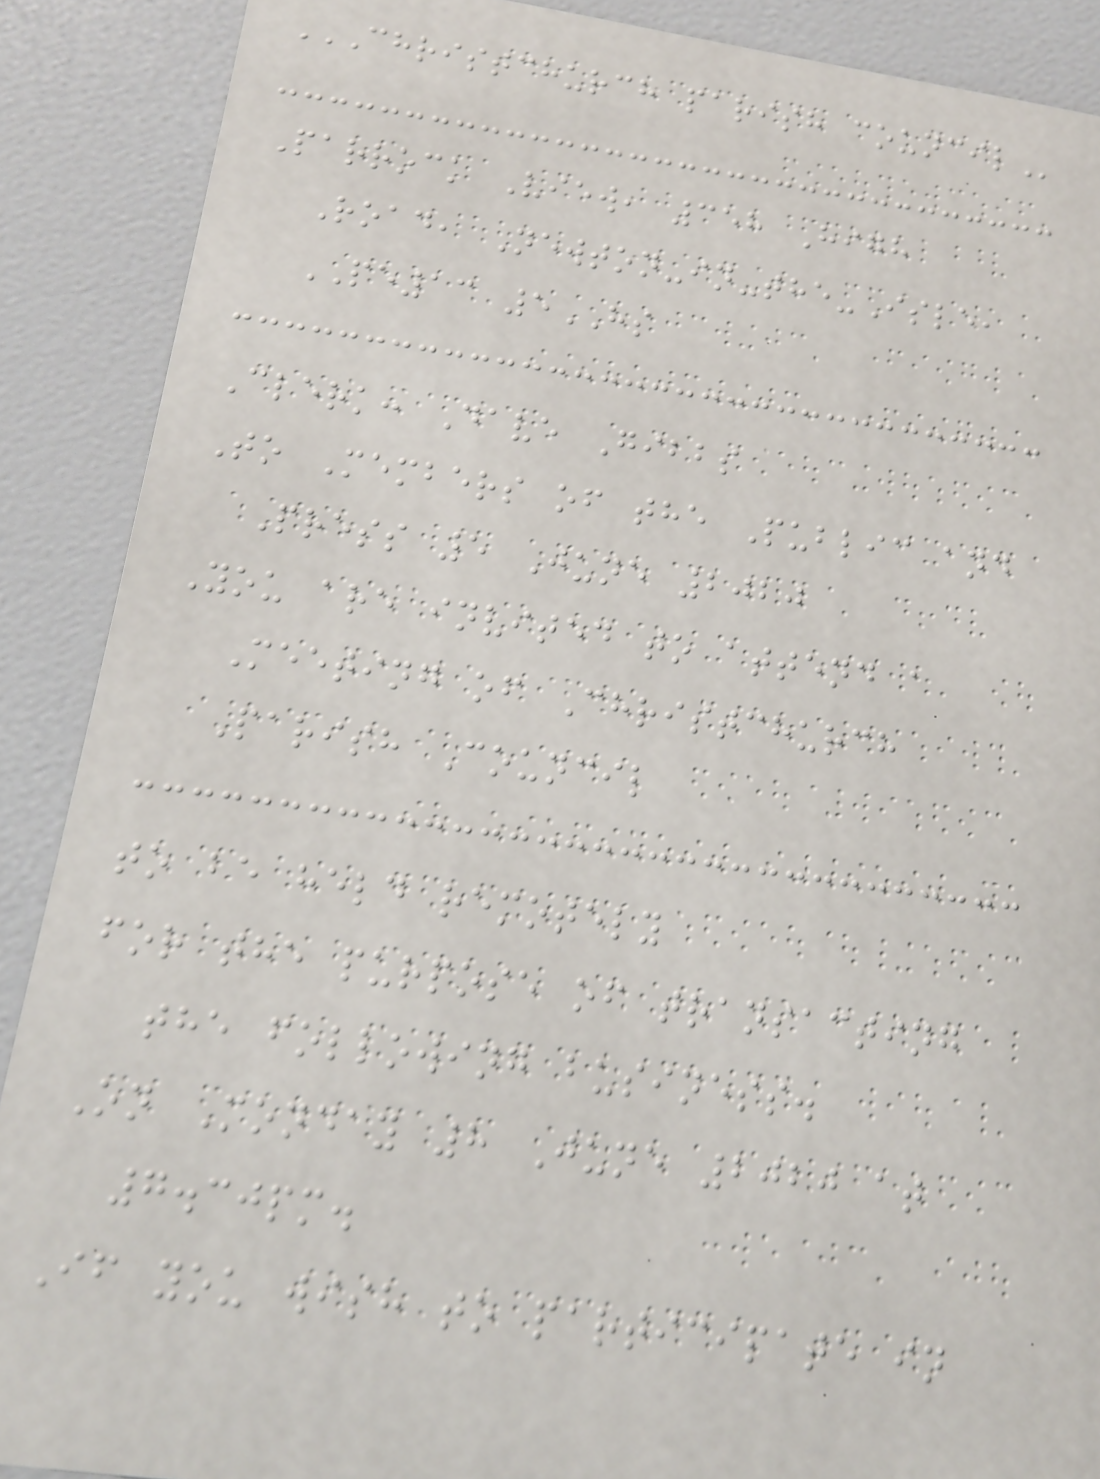CHRISTCHURCH PARISH COUNCIL
Parrock View, 358 High
Road, Newton-in-the-Isle,
PE13 5HS
Clerk: Dave Gibbs
To Members of the Public and
Press 5 June 2020
You are invited to attend a
Meeting of Christchurch
Parish Council
to be held remotely
for the purpose of transacting
the following business.
On Monday 8 June 2020 at
7.30pm.
If you wish to participate in
